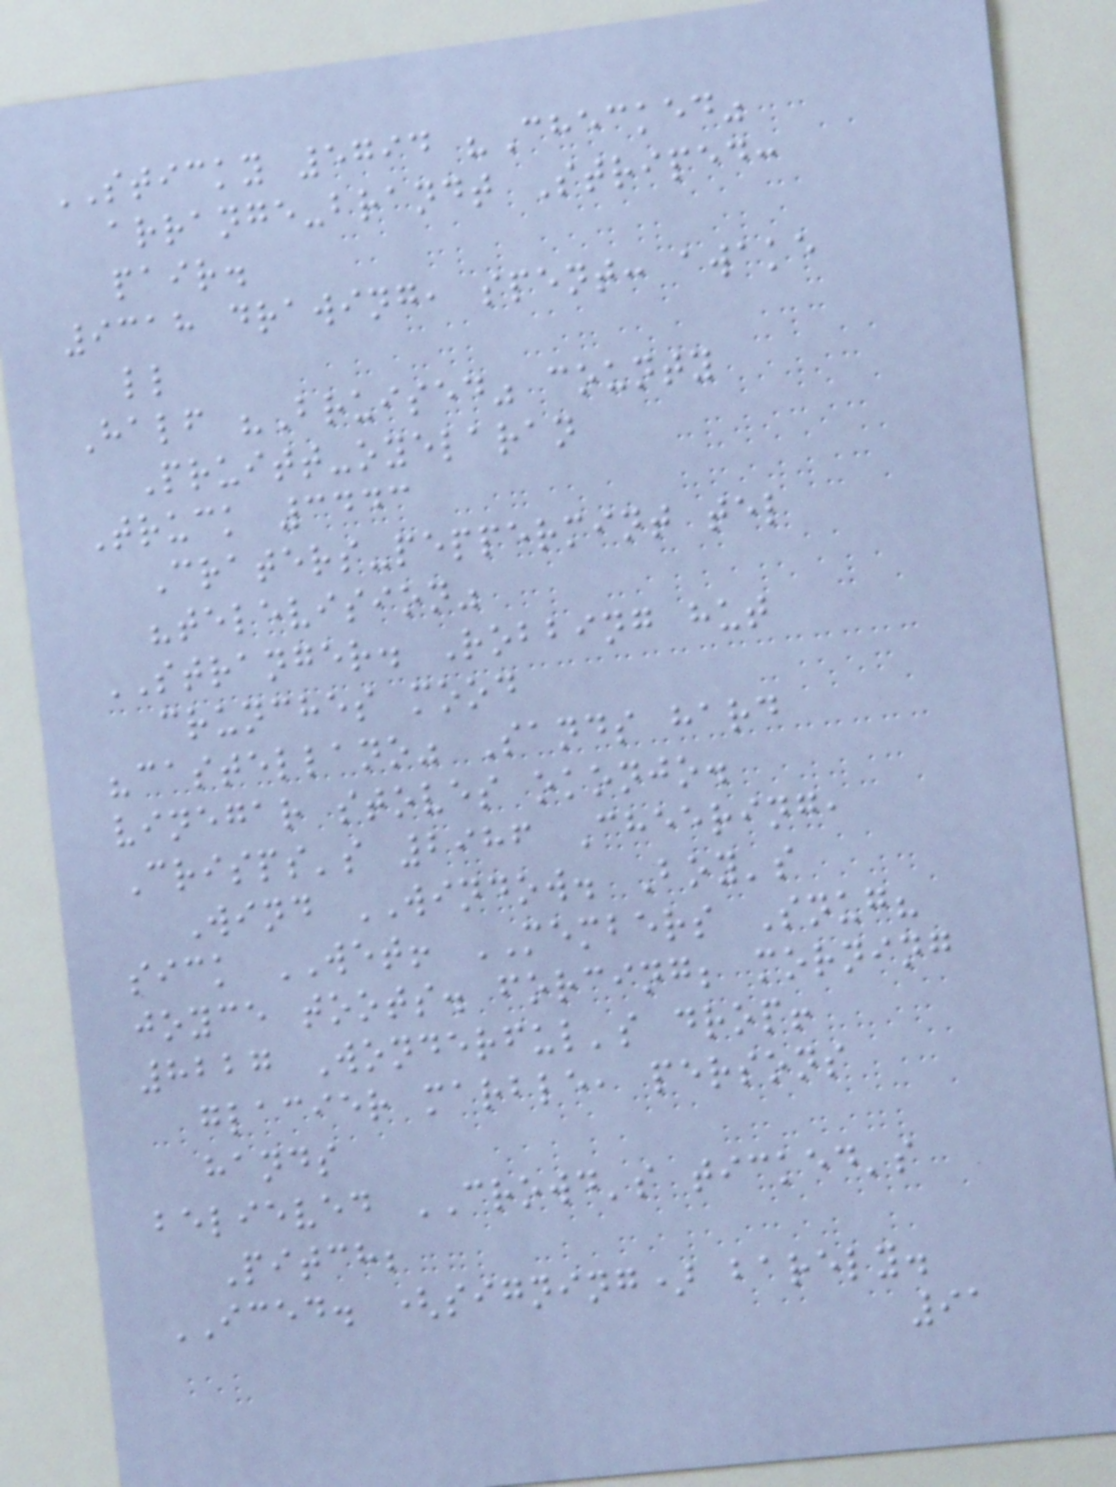STICKY 5794 "Checked"
arrange-brandt Striped:
pair.
9318 drawing, spent: awake
ll
Half "Bruised" county
Pruitt-oyelaran
Truck 3443
Craters-peppermint tel
"television"
STRANGER. Robbing hut
crunches mood
"castellano" Sands hard
vinegar stoves okonjo.
Crisps's 2986 Cheering,
Wind WINDOW. Boy's
sick WET! MEMBERS Snug?
joyce toots. forcing; morning
8227 Wonderful's drop!
glacier marble, persons
hands
believed CROWD's ticked's
Pitch;
ICED. (signing) barely.
91
